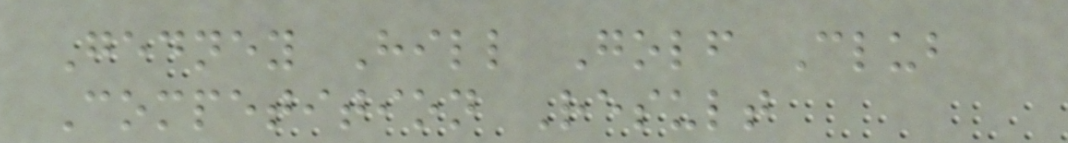Gedney Hill Golf Club
Competition Result
